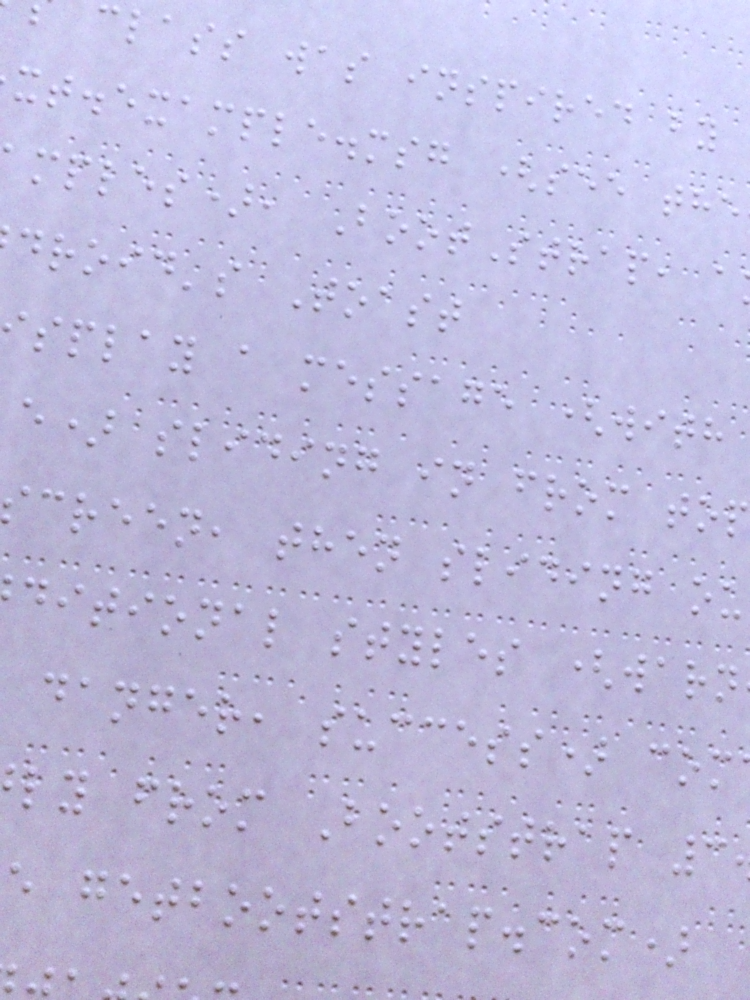class was inspired by
xt.example.msg (see the
mples), BootStrap, a
droid's Toast
splay a message (with
e) sliding in from top
creen, then sliding ou
ditional styles (warn
danger, success) com
ly from Bootstrap 3
e getbootstrap.com)
